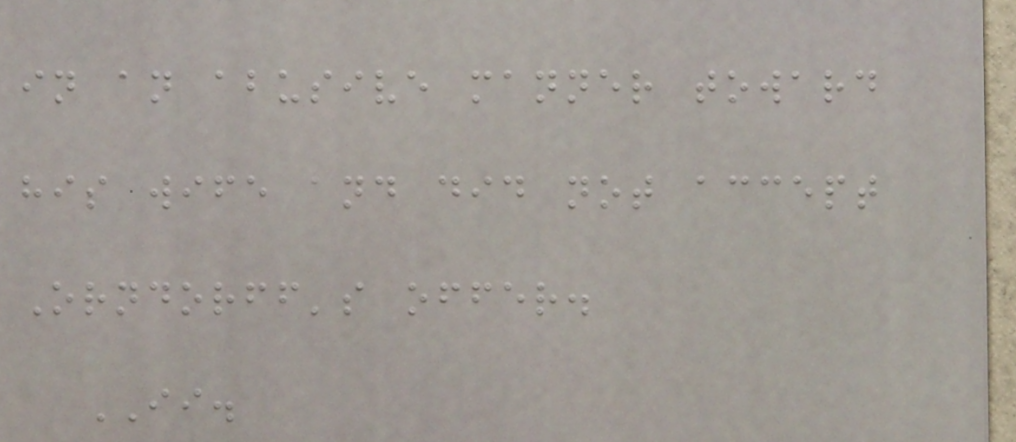in an abusive manner toward
his wife and did not accept
Orndorff's offer.
II.
